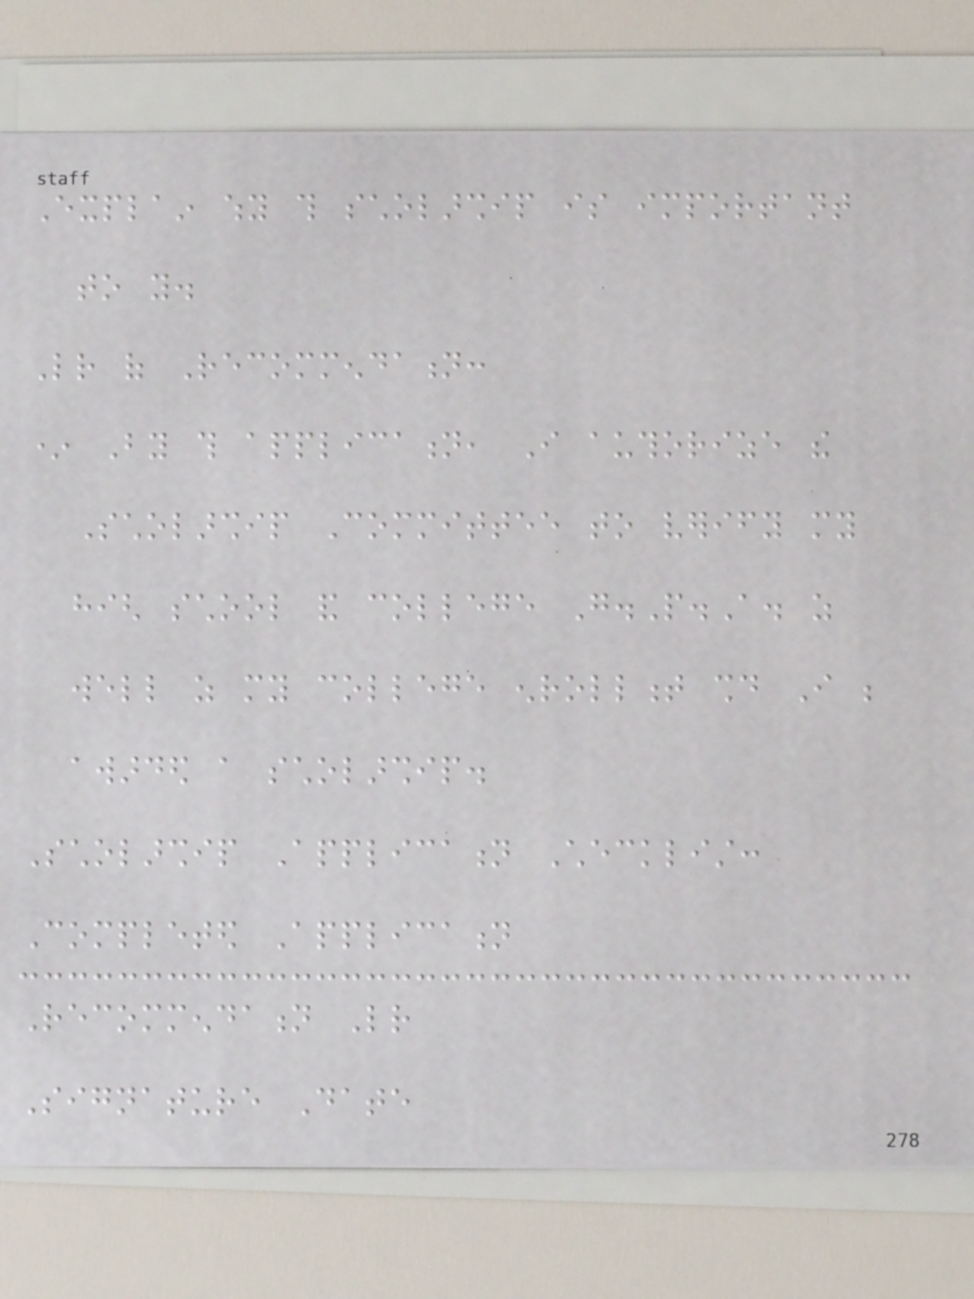Explain why this scholarship is important
to you.
Letter of Recommendation:
* By this application, I authorize the
Scholarship Committee to verify my
high school and college G.P.A. as
well as my college enrollment should I be
awarded a scholarship.
Scholarship Application Checklist:
Completed Application
Recommendation Letter
Signature Date
